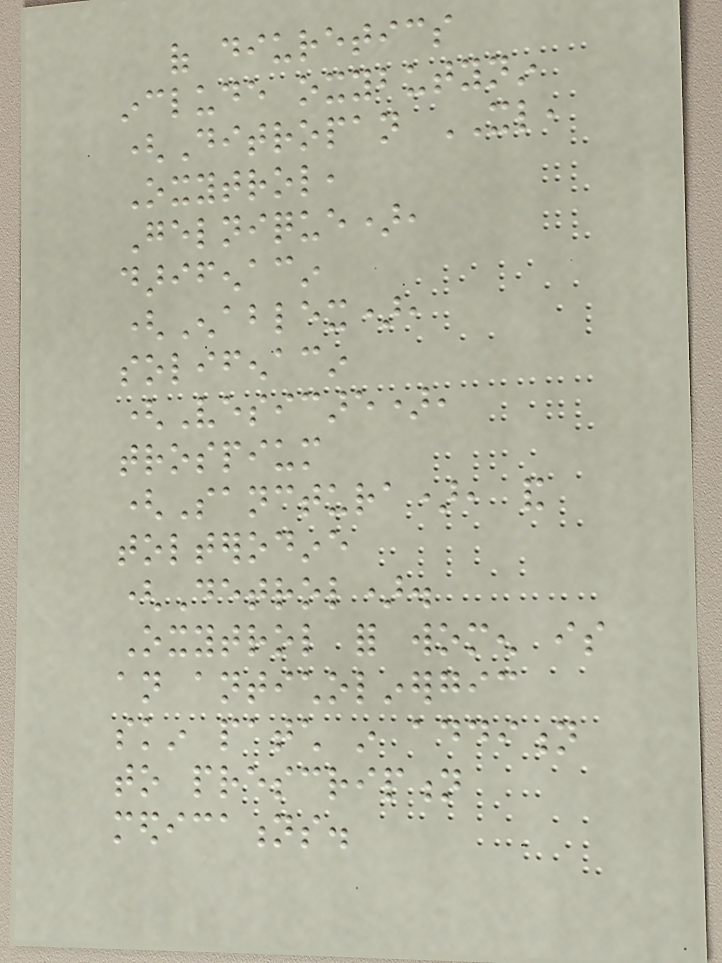of diuretics
include oxybutynin
(Ditropan XL,
Oxytrol,
Gelnique),
darifenacin
(Enablex),
solifenacin
(Vesicare),
trospium
(Sanctura), and
tolterodine
(Detrol).
Oxytrol for women is
an anticholinergic
skin patch in addition
to prescription
medications.
